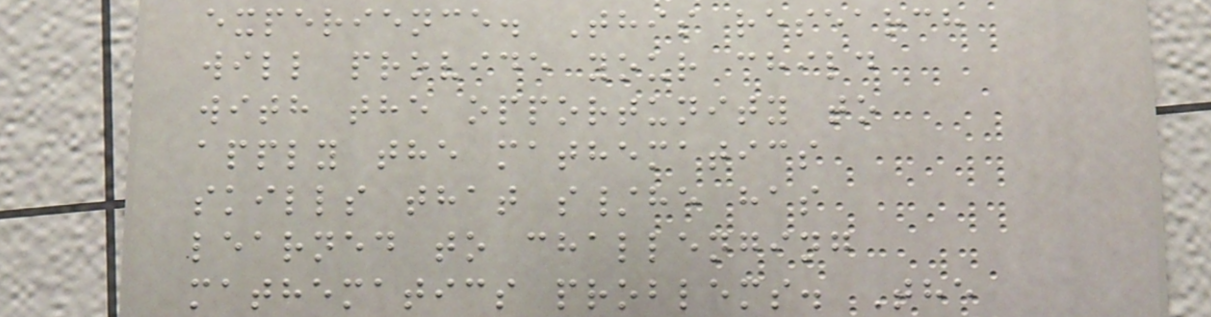experience. This research
will provide your child
with the opportunity to
apply the mathematics
skills that s/he has
learned to challenging
mathematics problems. The
